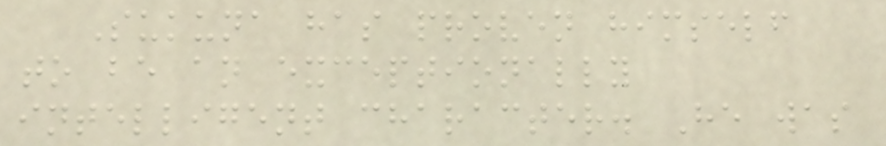Sukuna has proven himself
to be an exceptionally
intelligent character. He was
